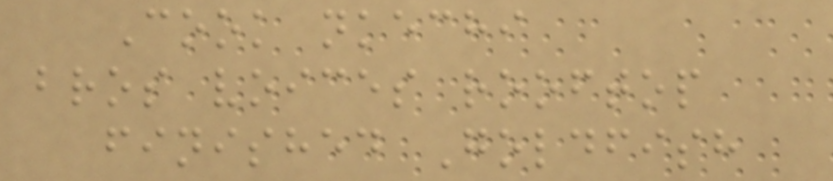Cook nkechi
bros voices rooftop
finished Goldfish
